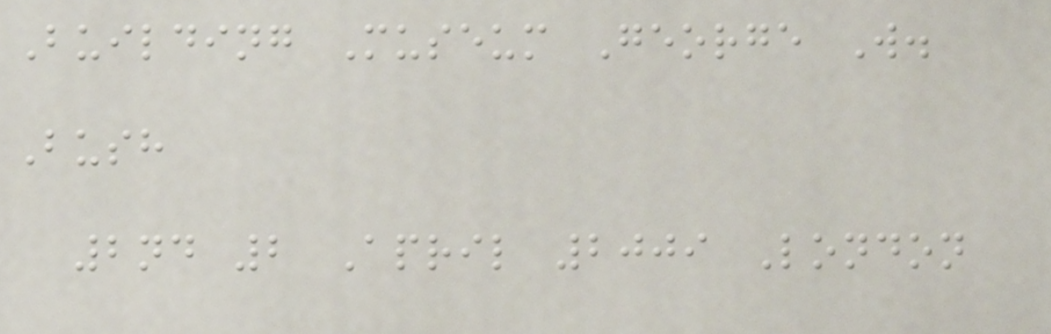Building Museum George W.
Bush
2nd 2 April 2009 London
